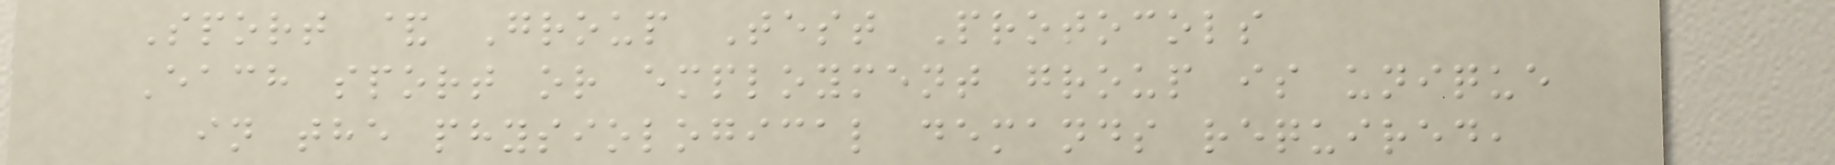Sport & Group Test Protocols
Each sport or employment group is unique
in the physiological demands required,
